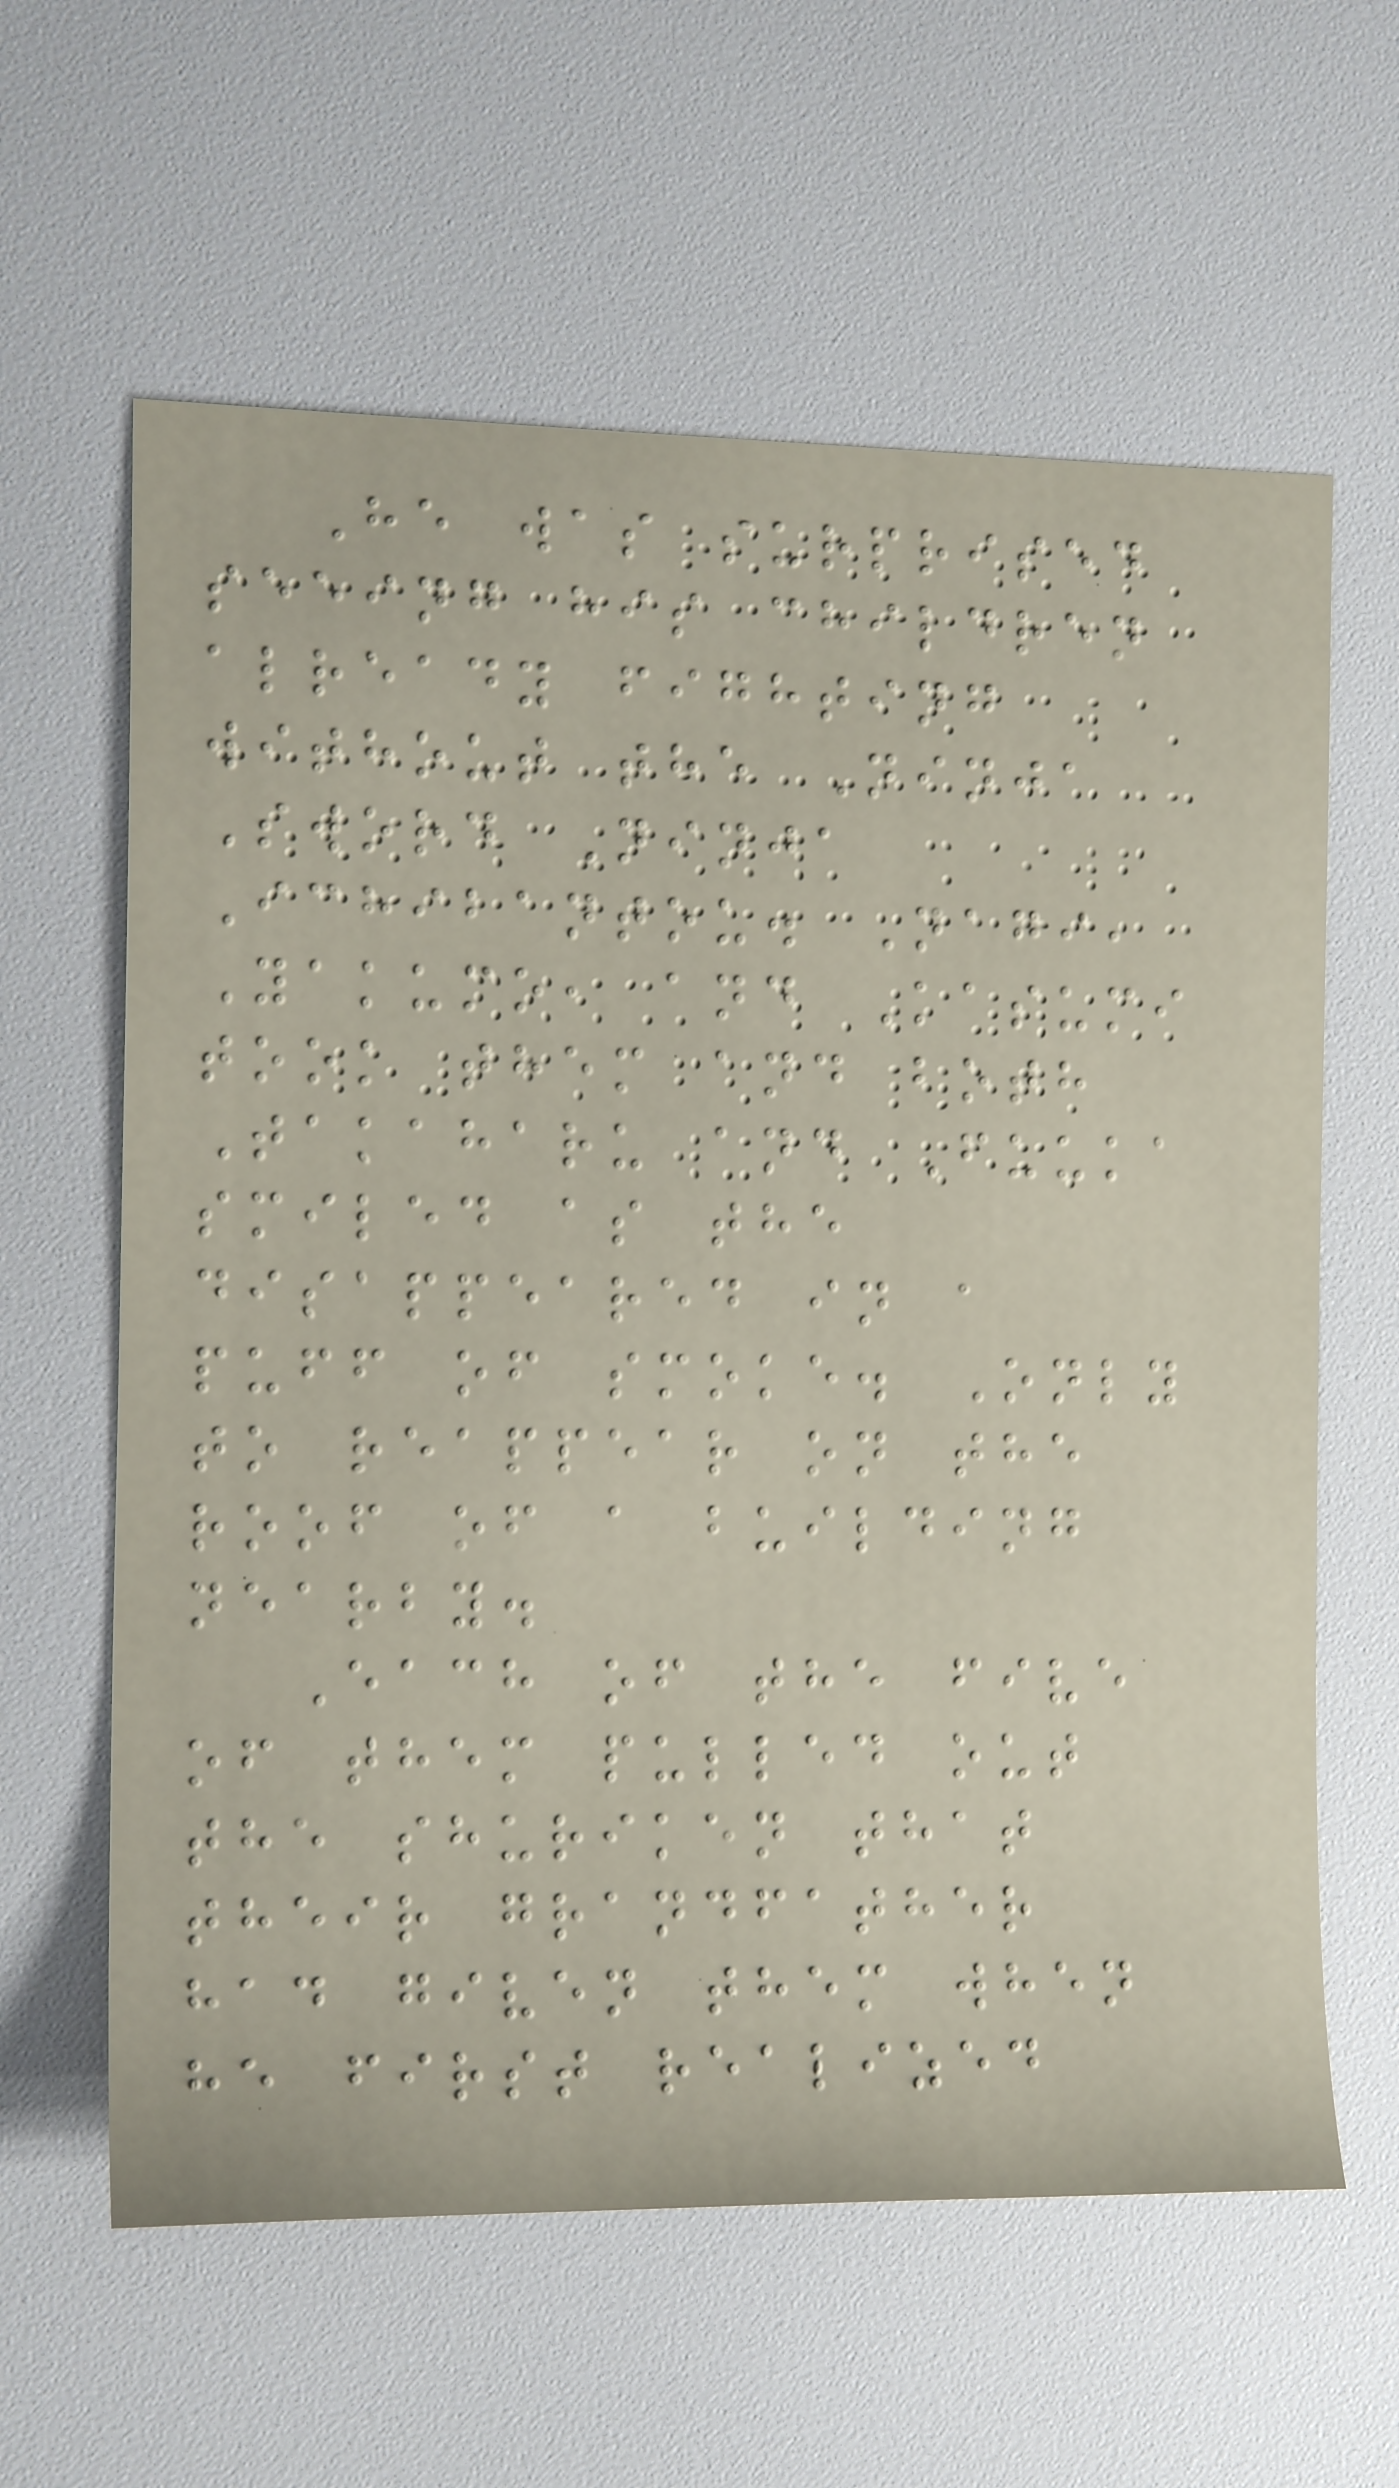He was surprised
seeing his children
already fighting
without the Ninja
Sword Ninja
Ichibantou. Nagi,
Yakumo, and Kasumi
took them and both
Takaharu and Fuuka
smiled as the
disappeared in a
puff of smoke. Only
to reappear on the
roof of a building
nearby.
Each of the five
of them pulled out
the shuriken that
their grandfather
had given them when
he first realized
